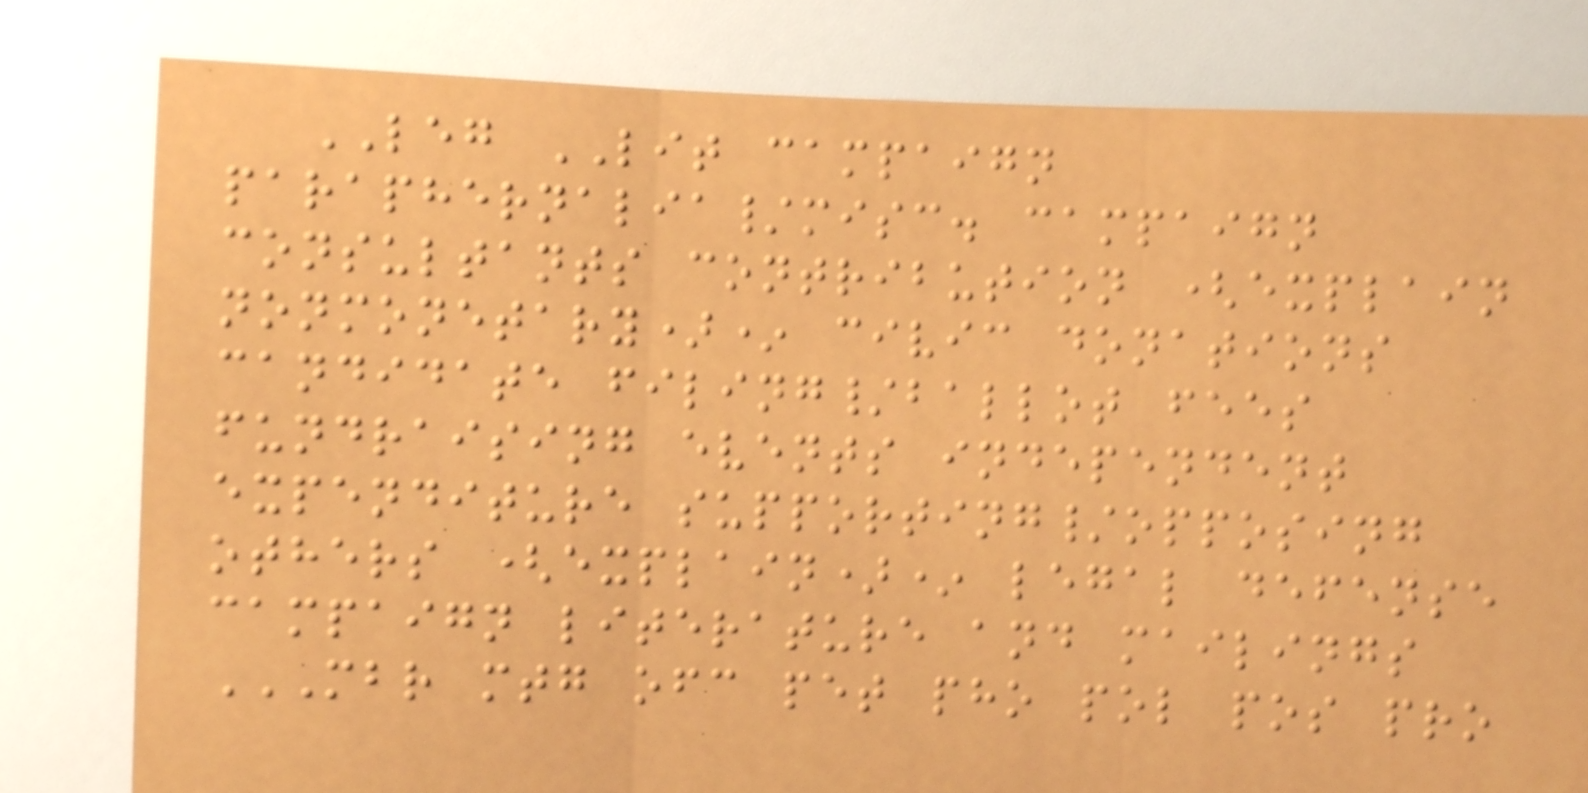LEG LIT campaign
paraphernalia/misc. campaign
consultants contribution (explain
nonmonetary)* civic donations
candidate filing/ballot fees
fundraising events independent
expenditure supporting/opposing
others (explain)* legal defense
campaign literature and mailings
MBR MTG OFC PET PHO POL POS PRO
